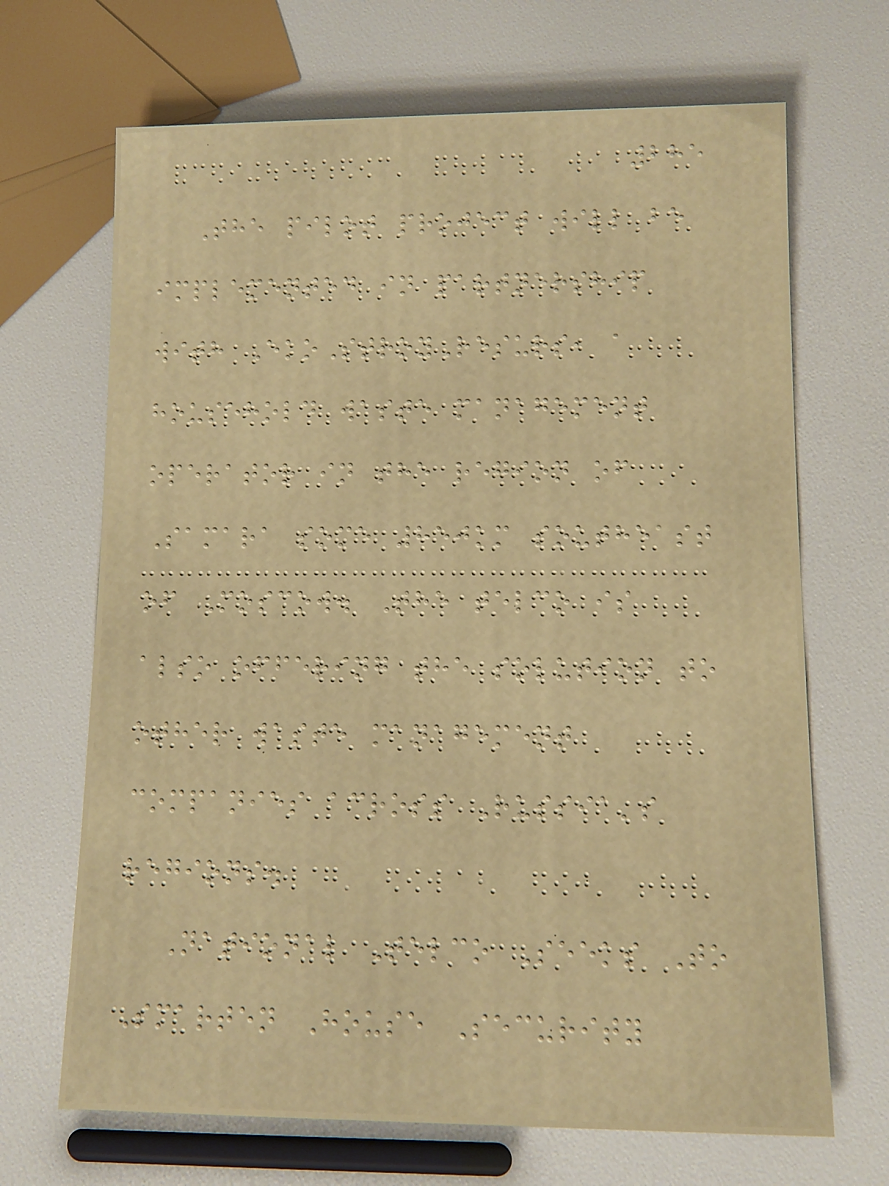285
The pilot project will be
implemented in partnership
with EkoStroyResurs, a
household waste management
operator in the region of
Samara some 850km southeast
of Moscow. The telco is
also offering the solution to
other waste management
companies across Russia's
regions.
National Telco Seeks To
Smarten House Security
